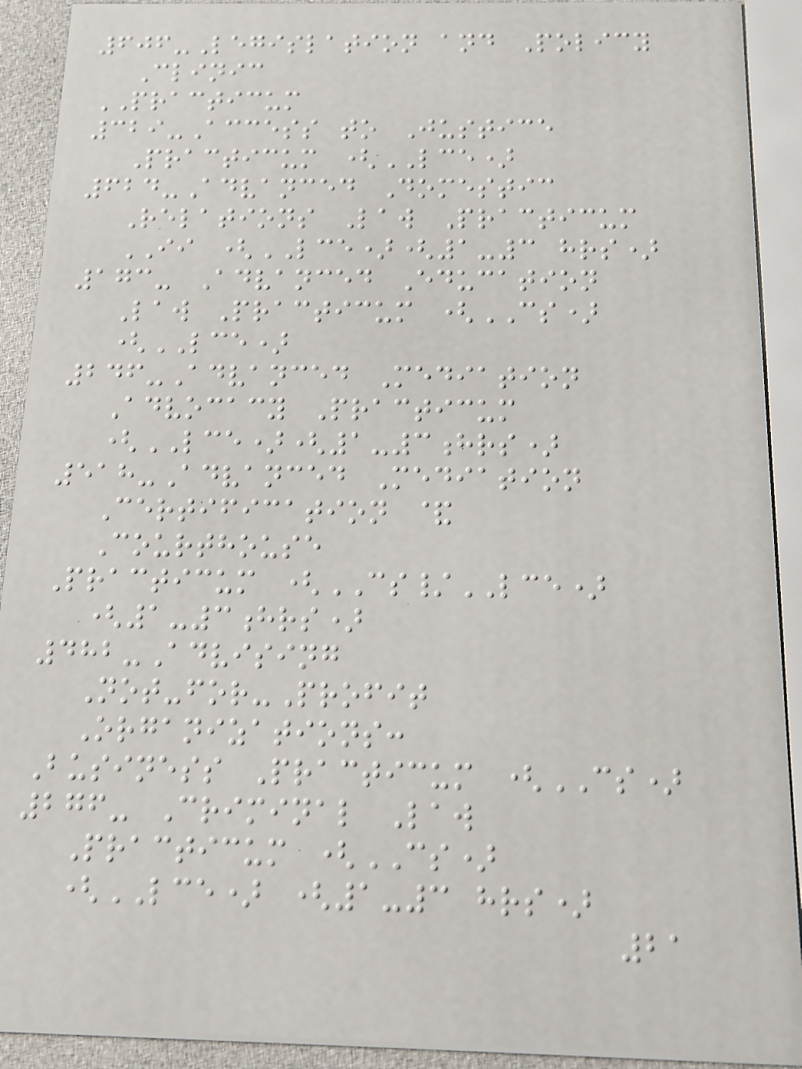606-Legislation and Policy
Clinic
PRACTICUM
329-Access to Justice
Practicum (LCE)
624-Advanced Domestic
Relations Law Practicum
II (LCE)(1-3 hrs)
173- Advanced Education
Law Practicum (CS)
(LCE)
246-Advanced Mediation
Advocacy Practicum
(LCE)(1-3hrs)
518-Advanced Mediation
Certification &
Courthouse
Practicum (CS/LCE)
(1-3hrs)
482-Advising
Not-for-Profit
Organizations:
Business Practicum (CS)
276- Criminal Law
Practicum (CS)
(LCE) (1-3 hrs)
21
